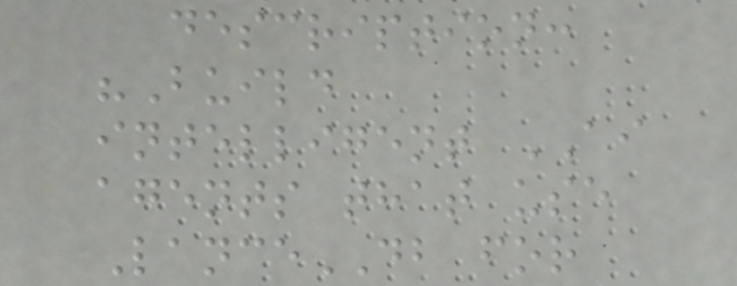description:
"Build
intelligent AI
agents that use
LanceDB for
